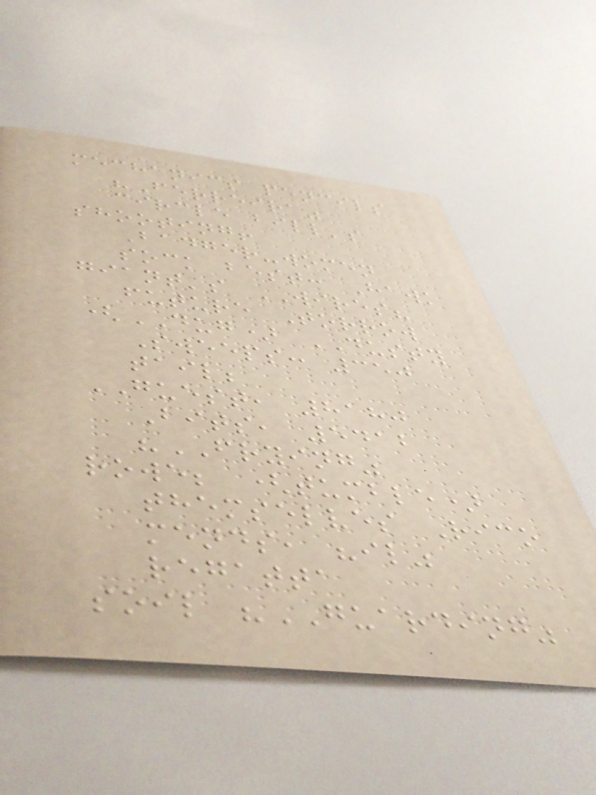mechanics pencils
"Ferreira"
circle bill's
shooting!
Badger-women
sock best: Hawk
giant's WIRES?
future Torrow
(DUG) DUSTY
Sweeps: 350
tail;
GUEST, 8180
Bits, 5412
"FRYING"
rowe; (tumble)
themselves Rico
mends, "il"
regatta
soil "GUARDING"
